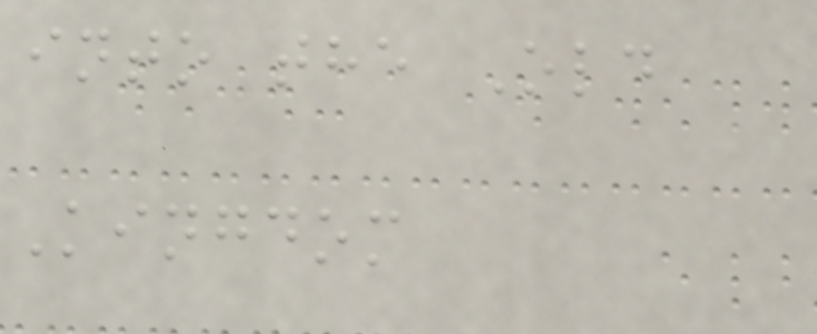into the Old
Kingdom
